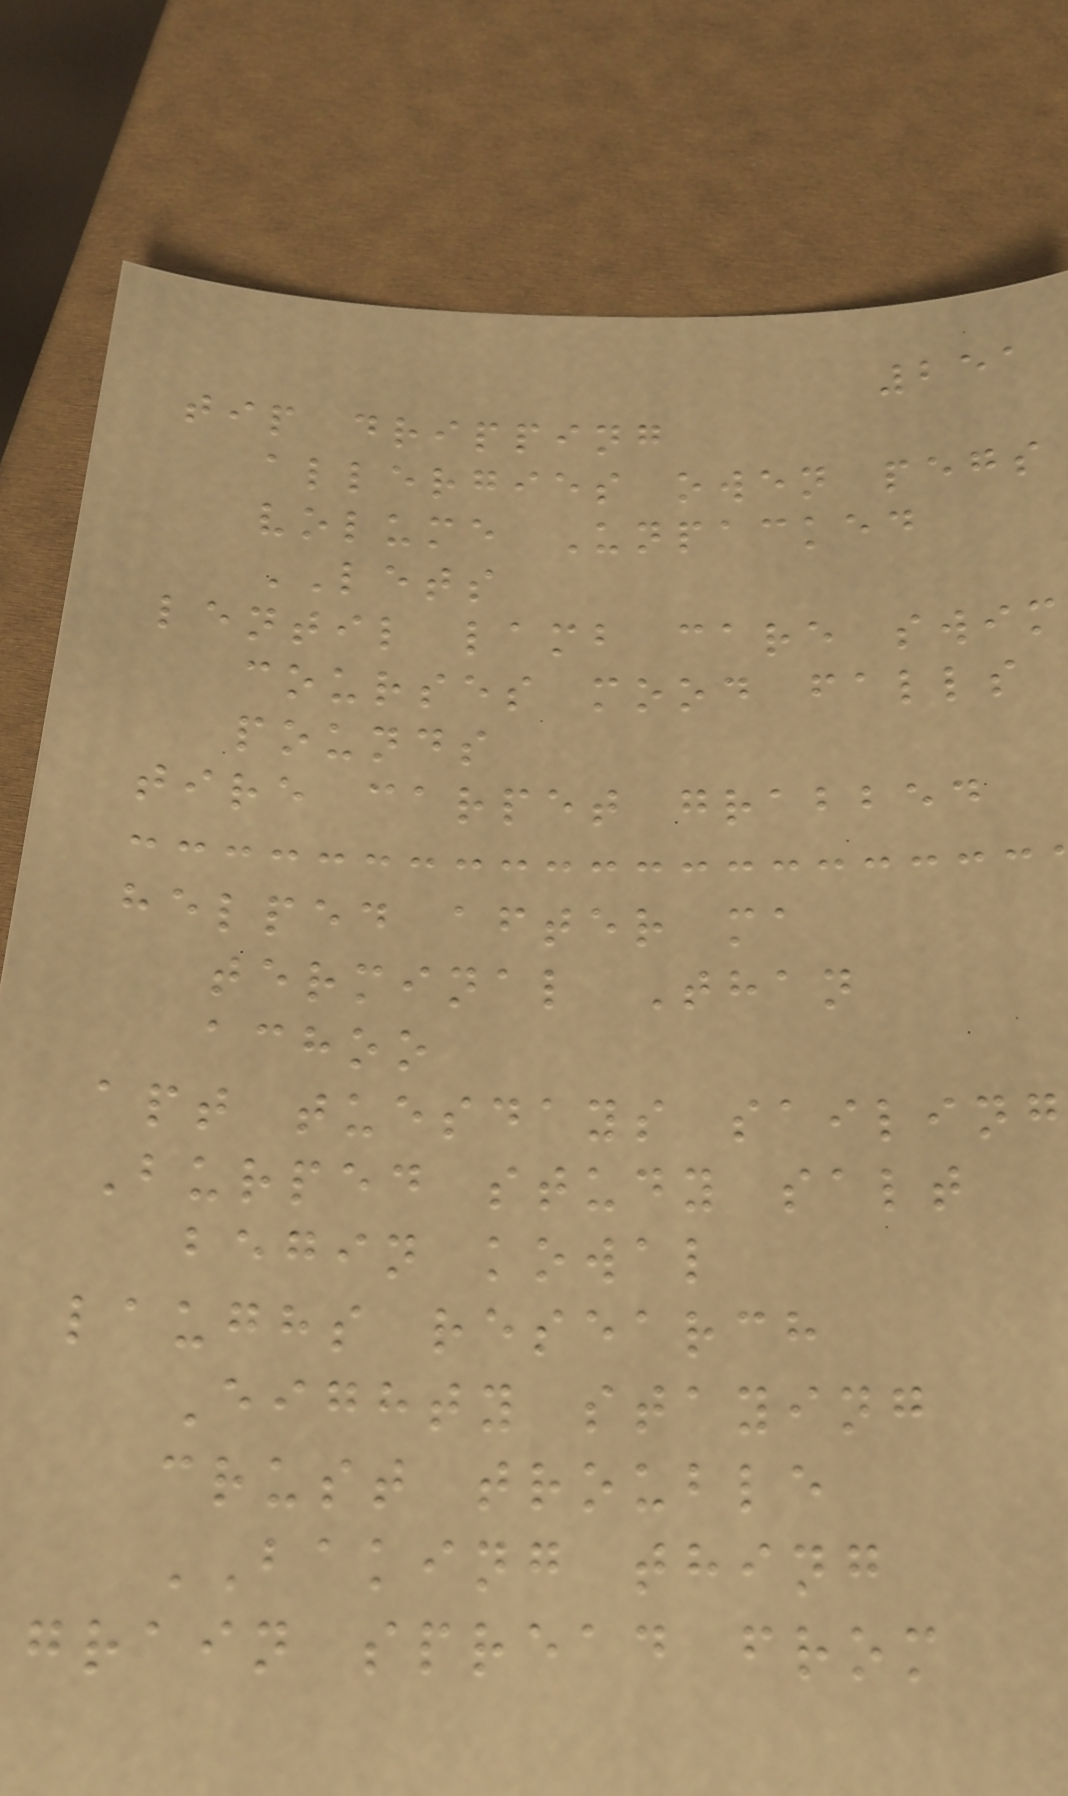251
tip dripping
allergies owen pegs
volume Unpacked
LETS
lentil lamb care swim
courses mood falls
pounds
tire carpet grabbed
helped after ma
terminal Than
achoo
apt tuesdays sailing
Burped study salt
begin kowal
laughs research
Eighty staying
crust trouble
BAKING thing
grain spread from
